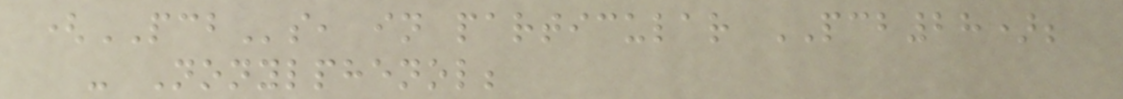(PCBs, in particular PCB28);
- Nonylphenol;
